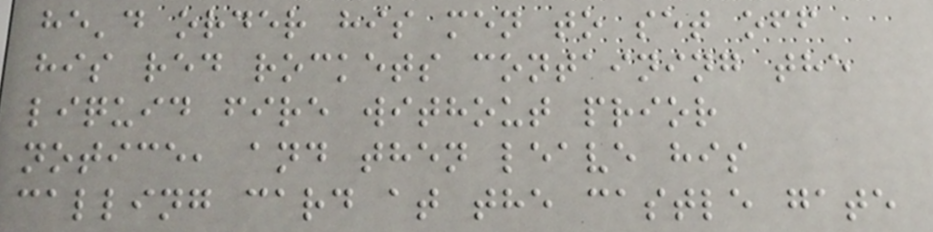he'd order his men to set off
his red rockets containing the
liquid fire without prior
notice, and then leave his
calling card at the castle gate
